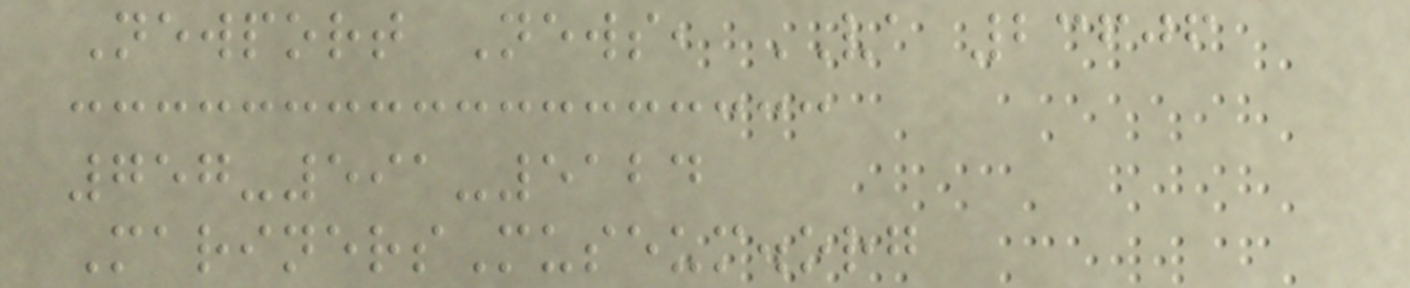Newport News, VA 23606
757-591-5124
MarinersMuseum.org
